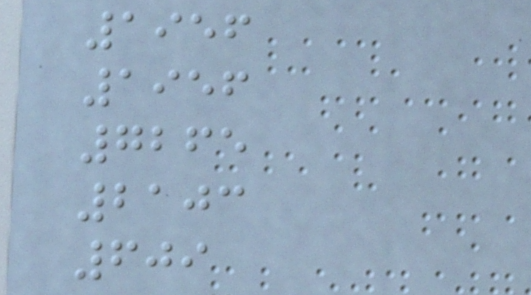1956
1956
7265
2103
609
